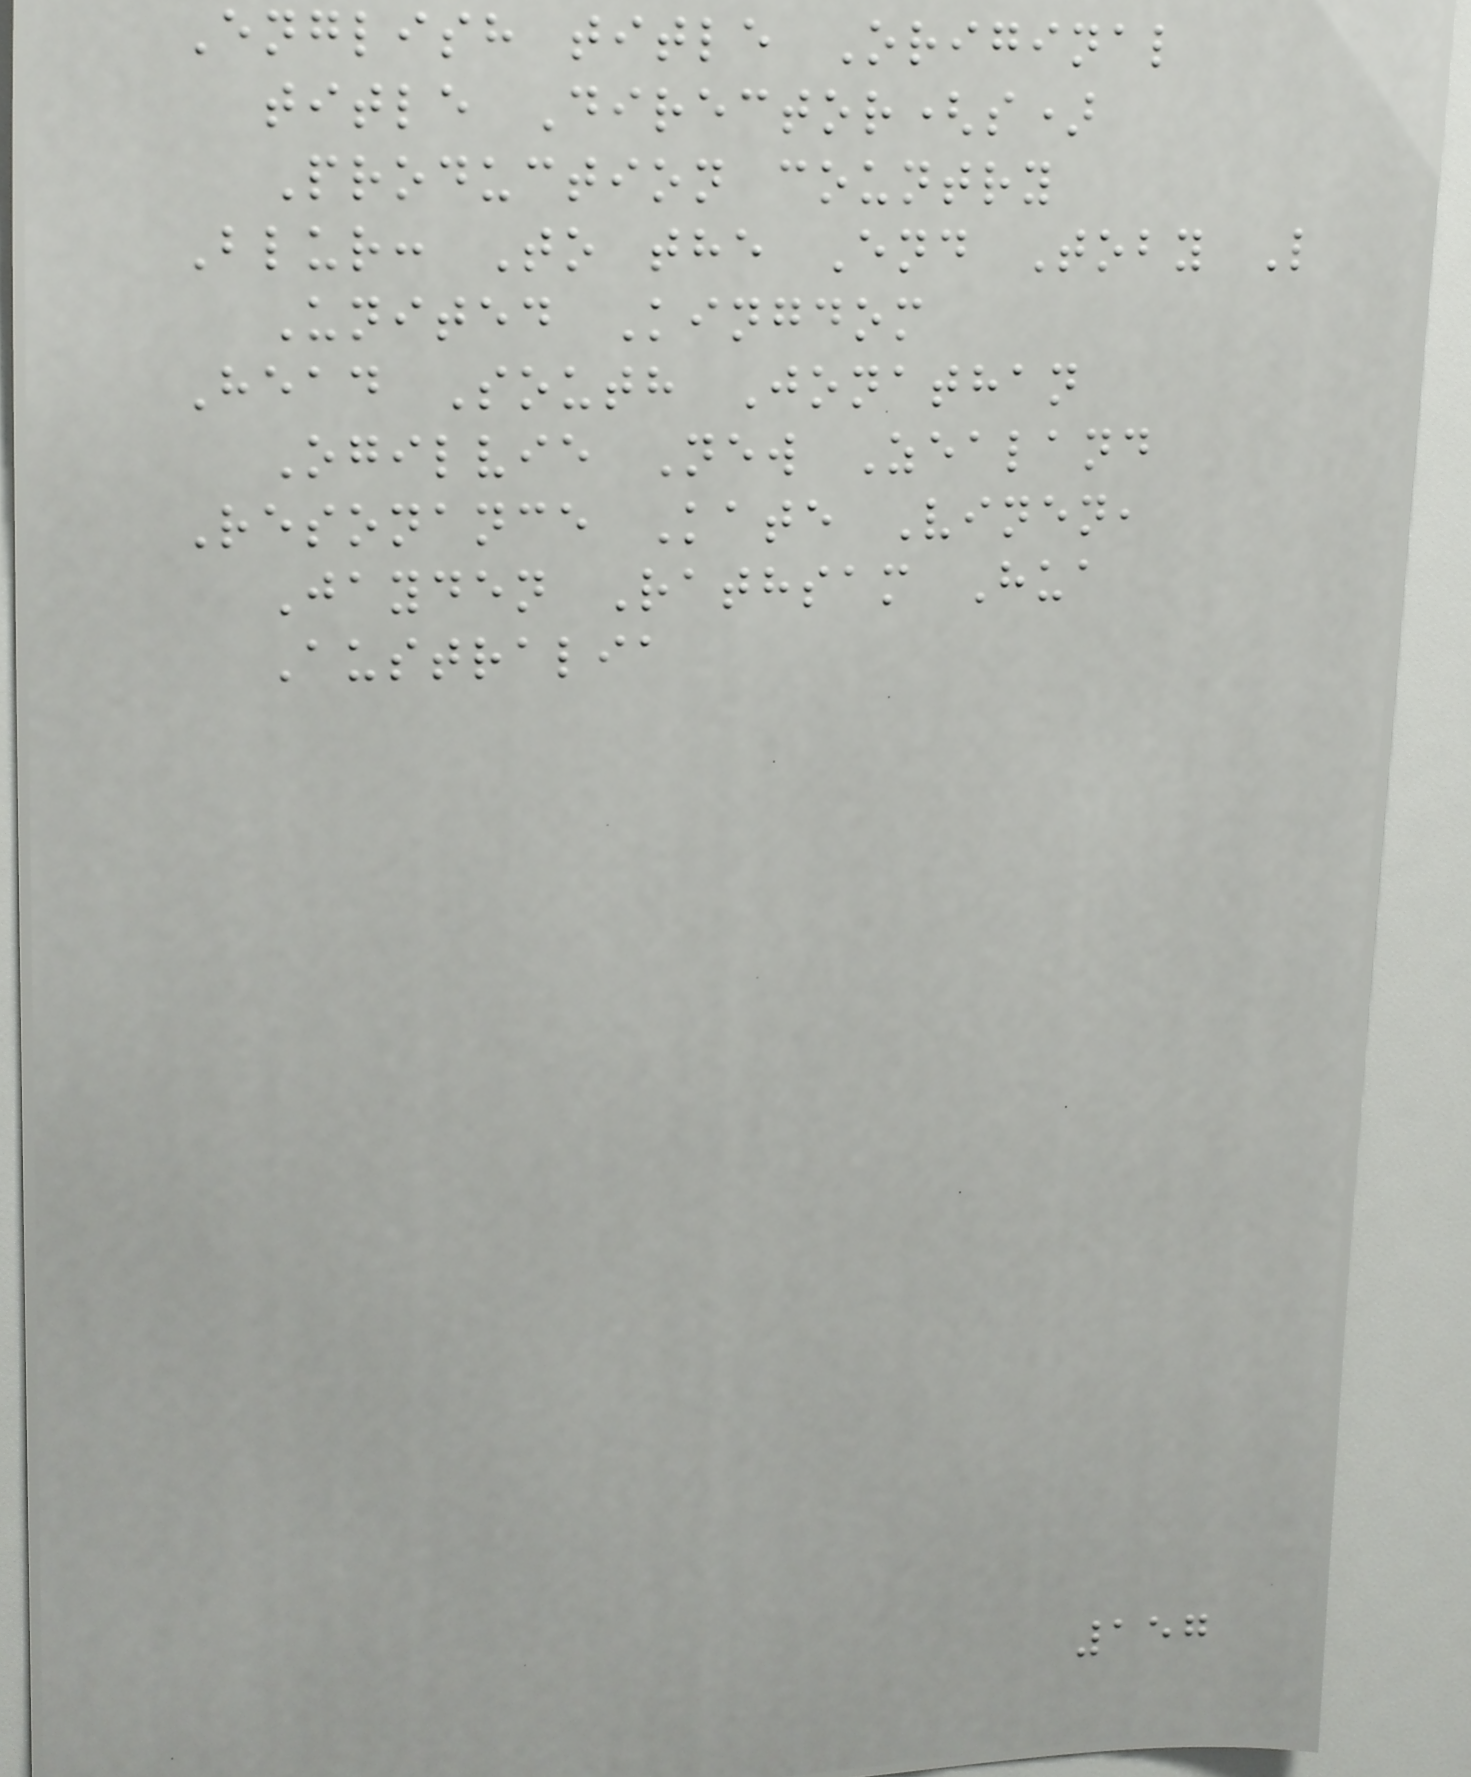English title Original
title Director(s)
Production country
Blur: To the End Toby L
United Kingdom
Head South Jonathan
Ogilvie New Zealand
Resonance Kate Vinen,
Jayden Rathsam Hua
Australia
157
